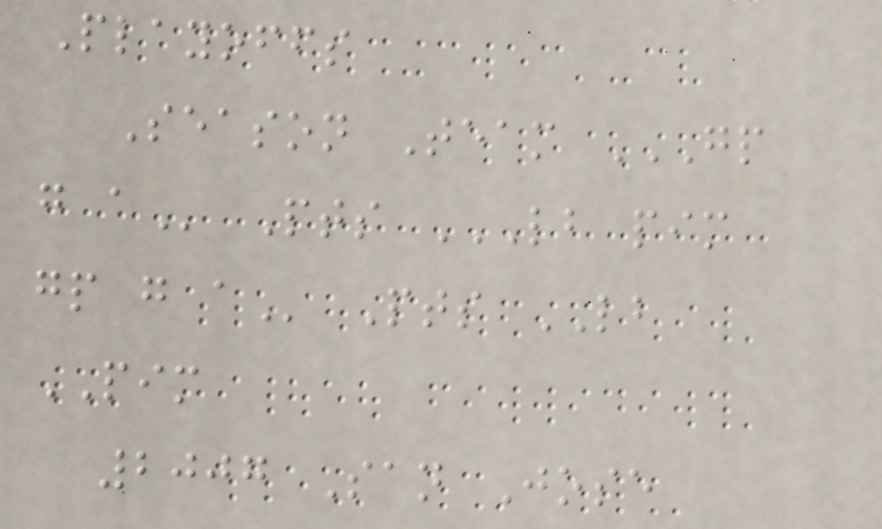Playoffs
Season Team GP
G A Pts LB PIM
GP G A Pts LB
PIM
2007 San Jose
